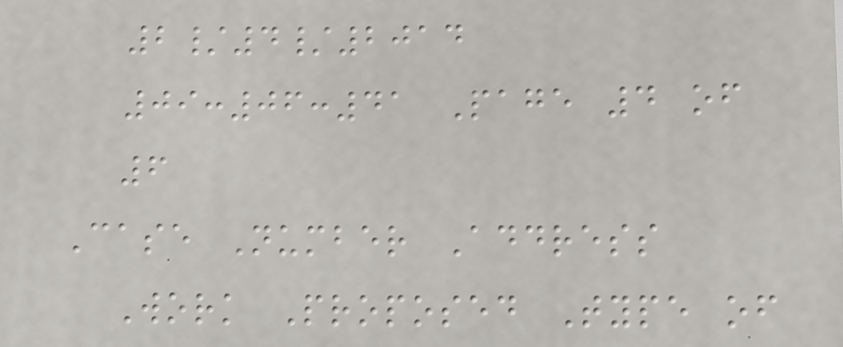2/4/2014
09:06:41 Page 4 of
6
Case Number Address
Work Proposed Type of
